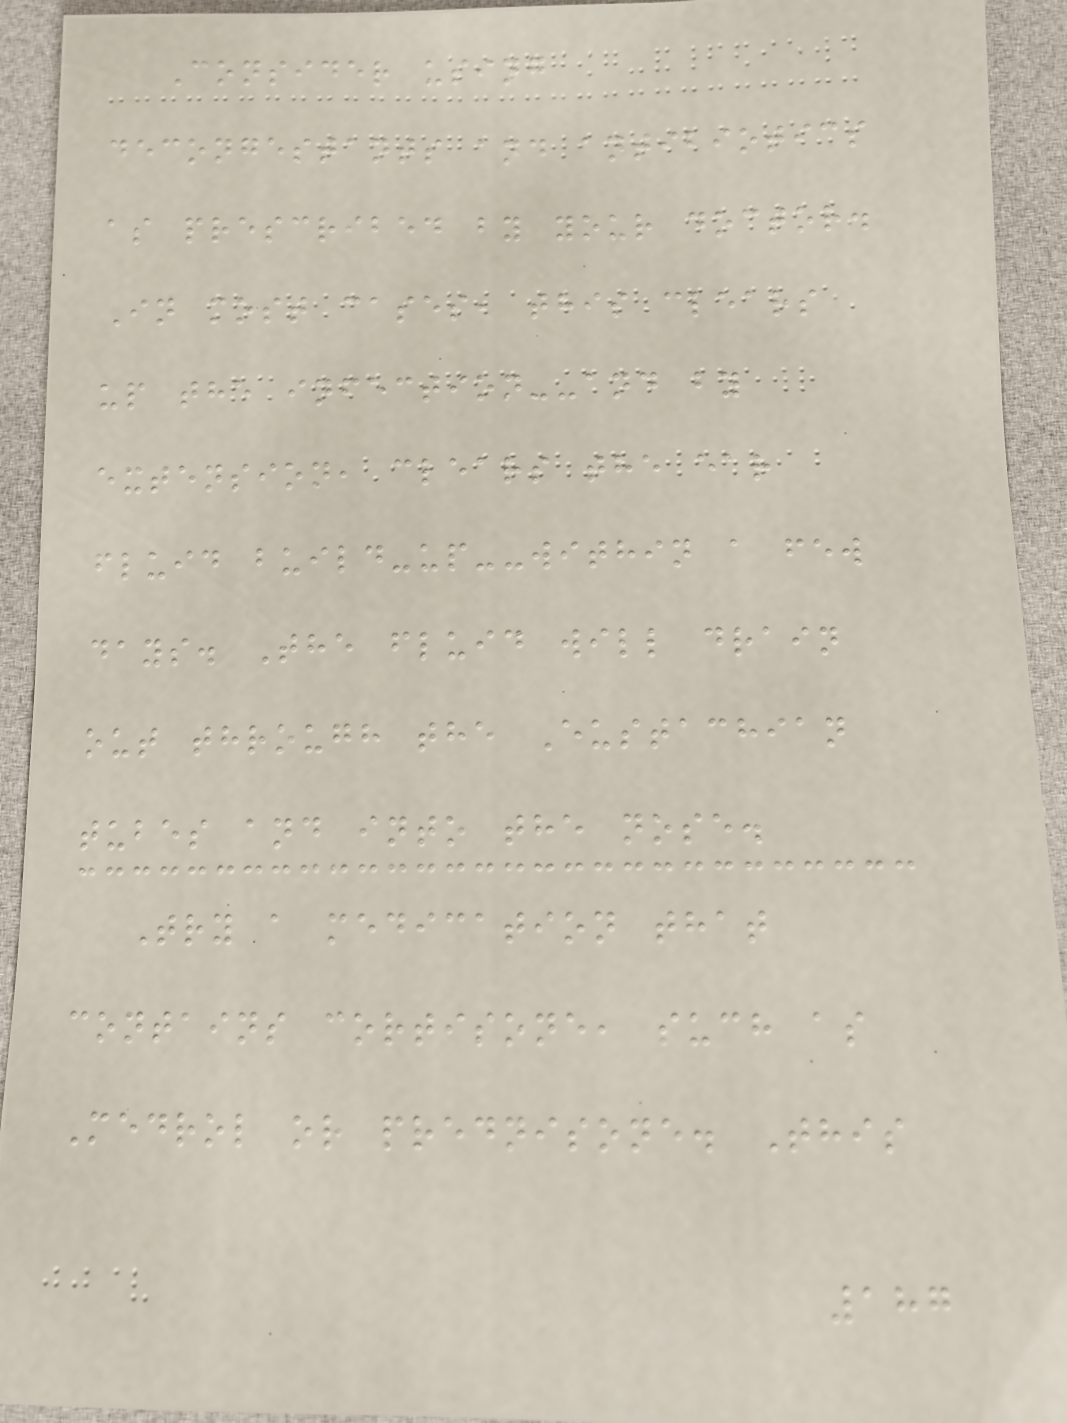Consider using
decongestants and antibiotics
as prescribed by your doctor.
In most cases, this clears
up the infection--and by
extension, clears the ear
fluid build-up--within a few
days. The fluid will drain
out through the Eustachian
tubes and into the nose.
Try a medication that
contains cortisone, such as
Medrol or prednisone. This
187
